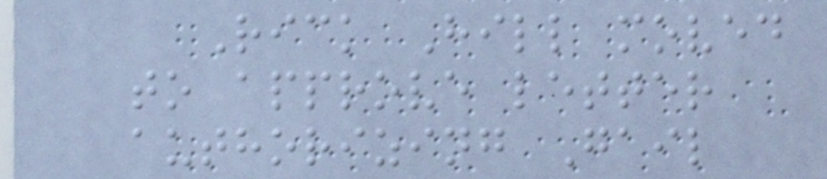Rick Hill moved
to approve letter
authorizing Gail
